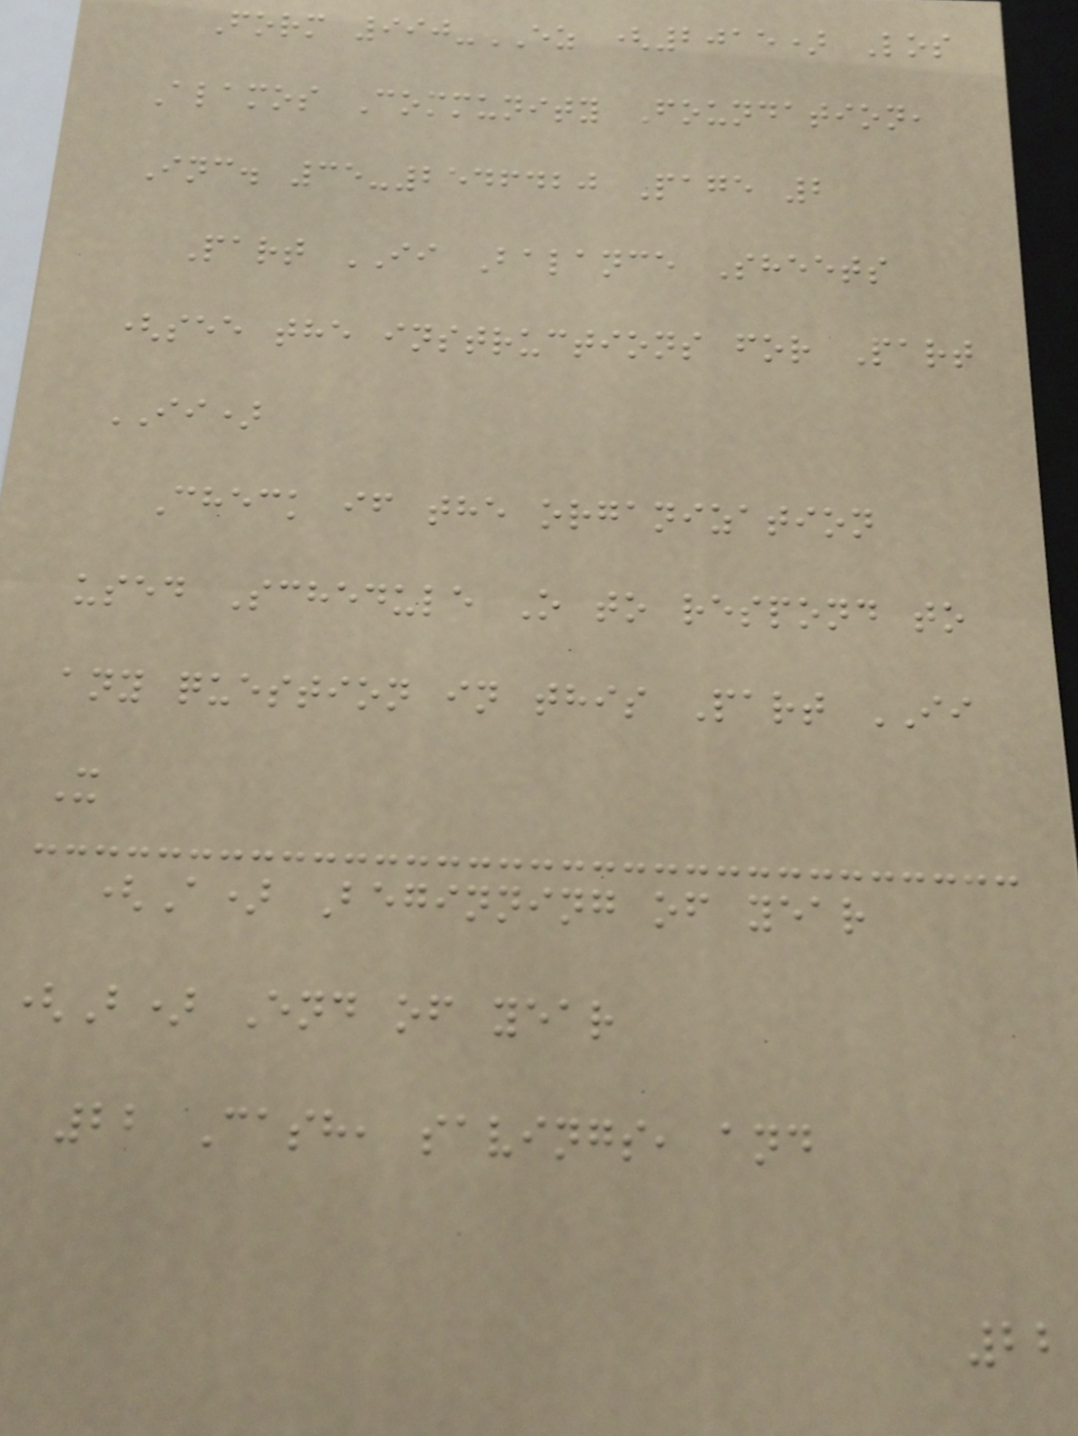Form 990-EZ (2015) Los
Alamos Community Foundation,
Inc. 35-2546420 Page 2
Part II Balance Sheets
(see the instructions for Part
II)
Check if the organization
used Schedule O to respond to
any question in this Part II
X
(A) Beginning of year
(B) End of year
22 Cash, savings, and
22
